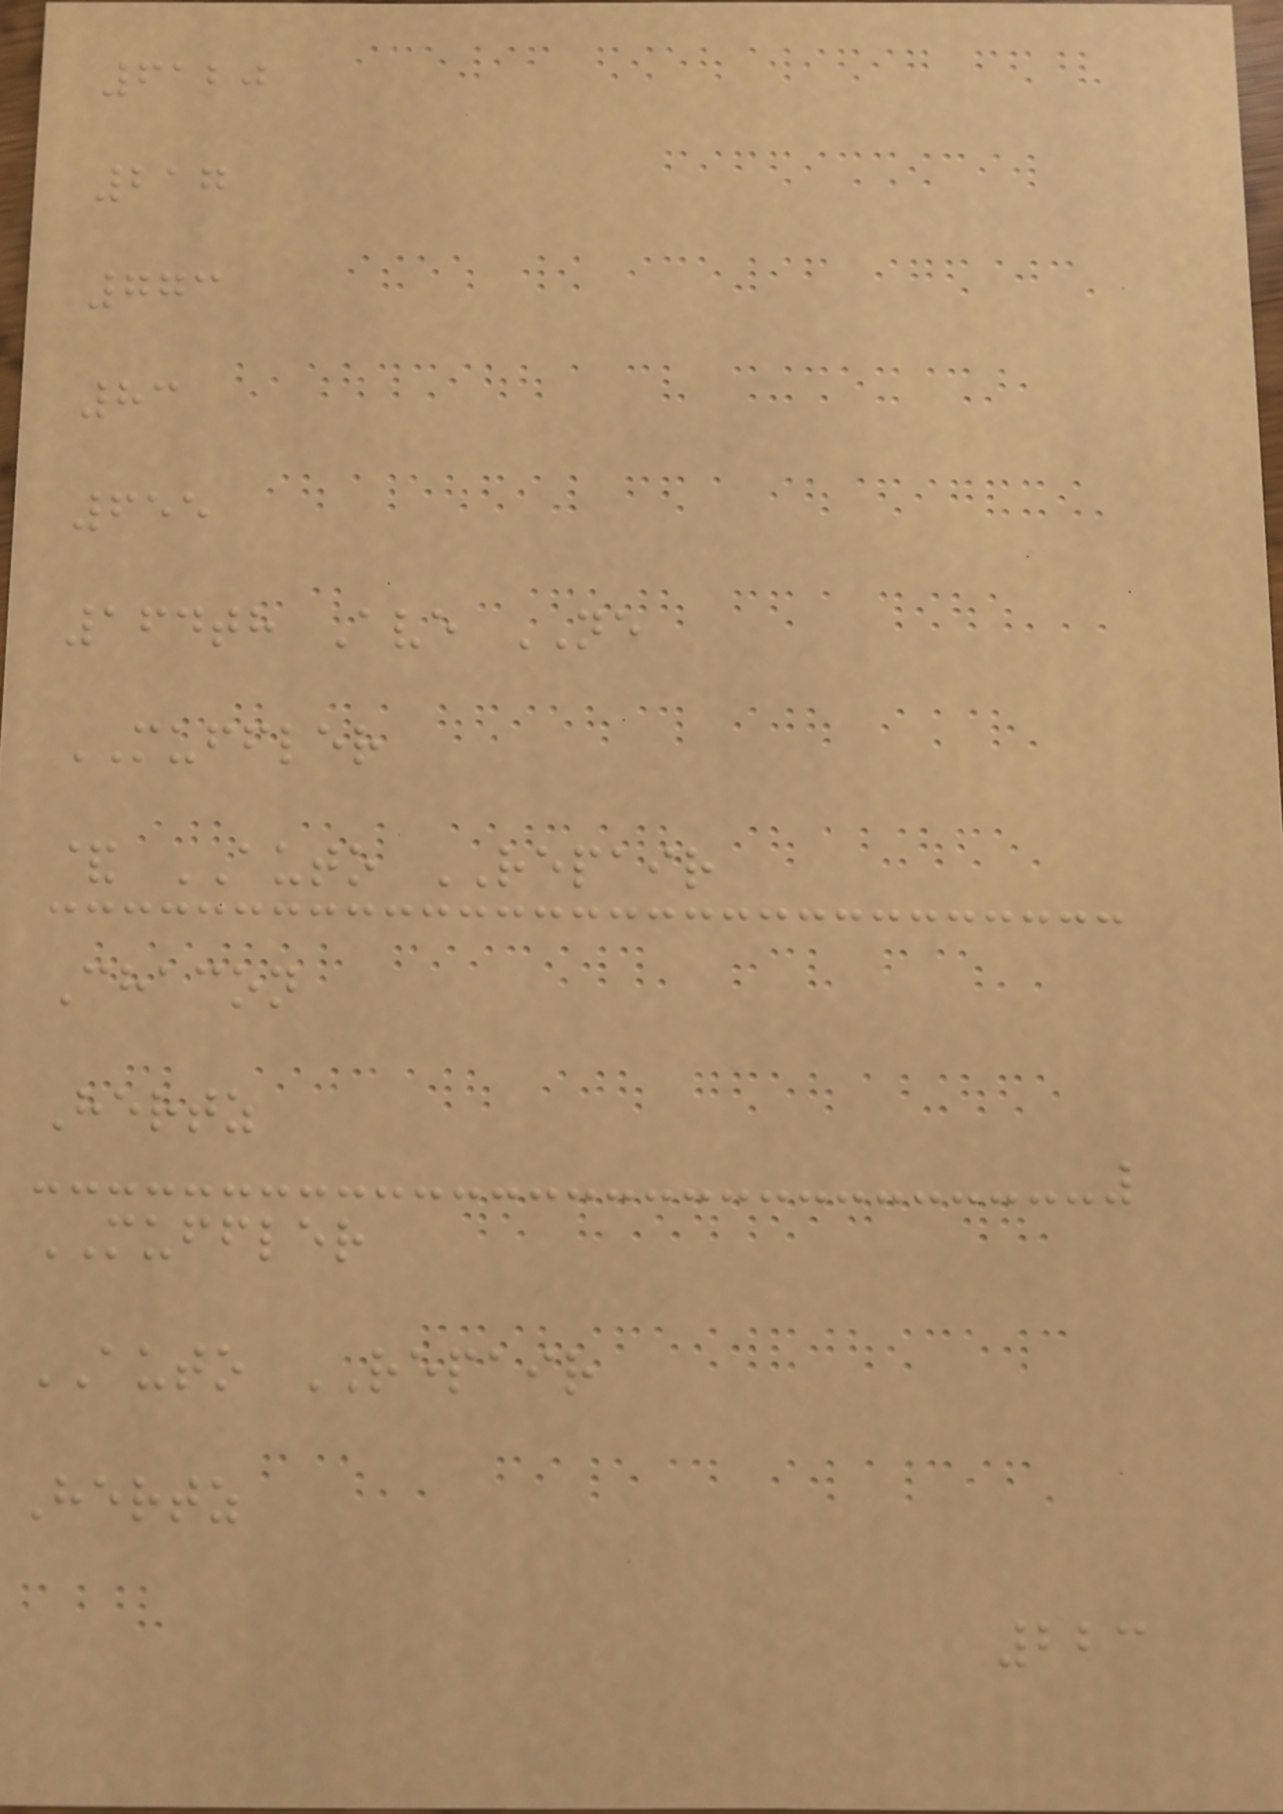6120
217
773
83
655
164th Ave NE
MUFFLER
& AUTO REPAIR
Chacon
Hertz
MUFFLER
AUTO REPAIR
Hertz
223
